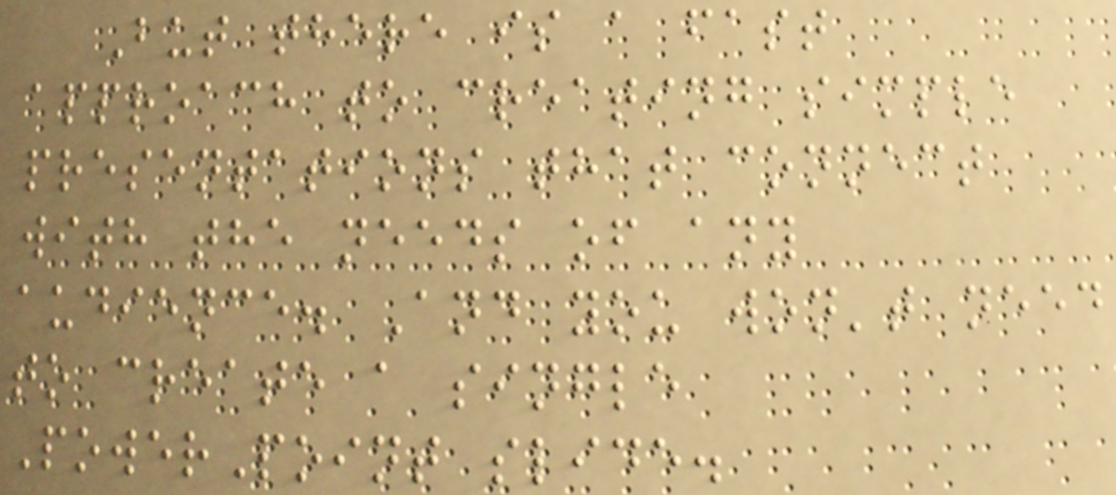But there is a fast
approach to creating simple
presentations that connect
with the needs of any
audience. And you won't need
to create a single
PowerPoint slide.
